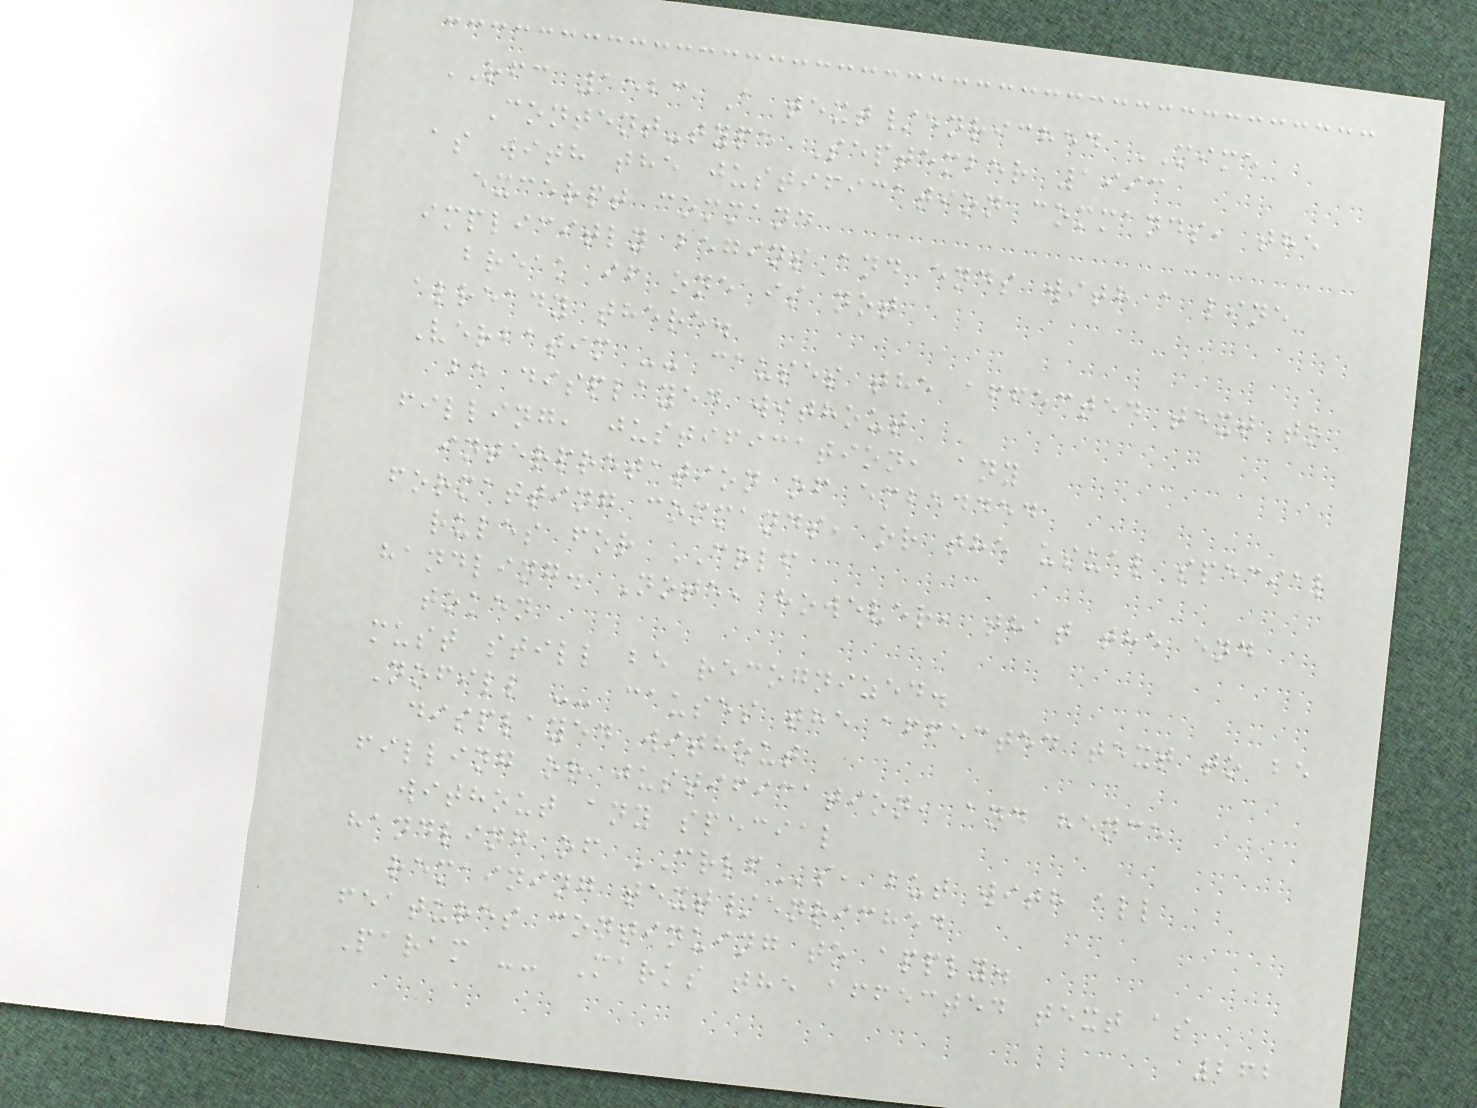RFC 1523 A text/enriched MIME
Content-type September 1993
as with the justification commands, the
excerpt command
implicitly begins and ends with a line
break if one is not
already there.
Verbatim -- causes the affected text to
be displayed without
filling, justification, any
interpretation of embedded
formatting commands, or the usual special
rules for CRLF
handling. Note, however, that the end
token
must still be recognized.
Nofill -- causes the affected text to be
displayed without
filling or justification, and hence
without any special
handling of CRLFs, but with all
remaining text/enriched
features continuing to apply.
Param -- Marks the affected text as
262
